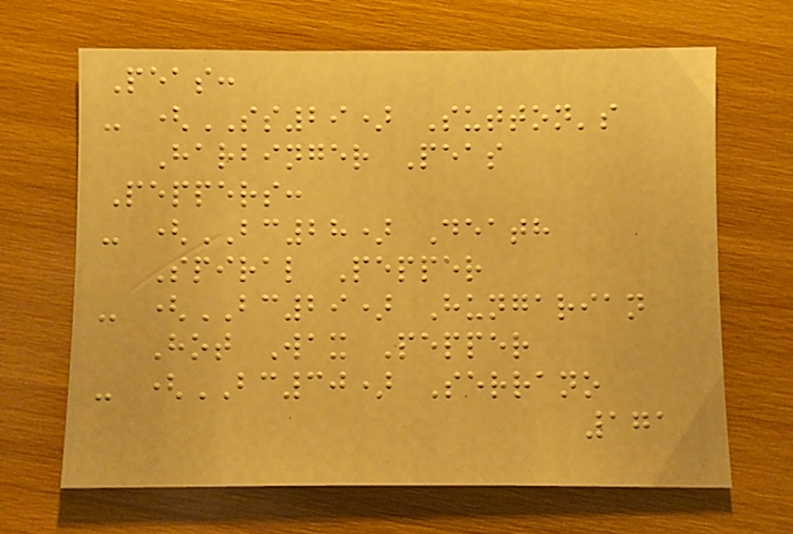Peas:
- (SS29) Sutton's
Harbinger Peas
Peppers:
- (BC28) Death
Spiral Pepper
- (BC29) Hungarian
Hot Wax Pepper
- (BC30) Serrano
171
